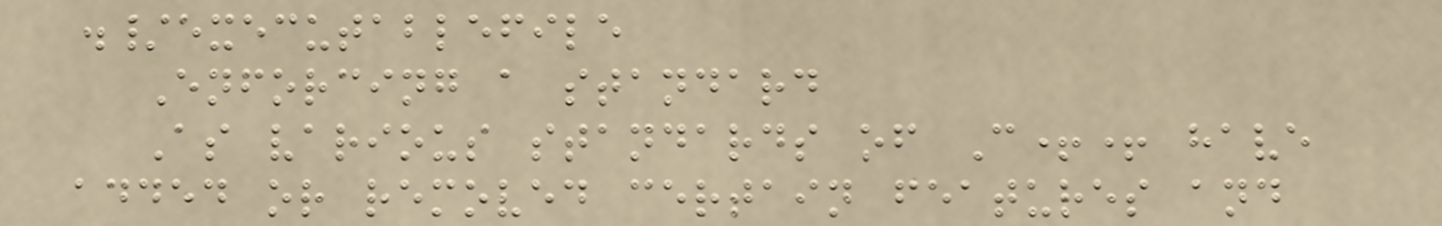./executablefile
Enforcing a standard
As various standards of C++ have
added or removed certain features and
